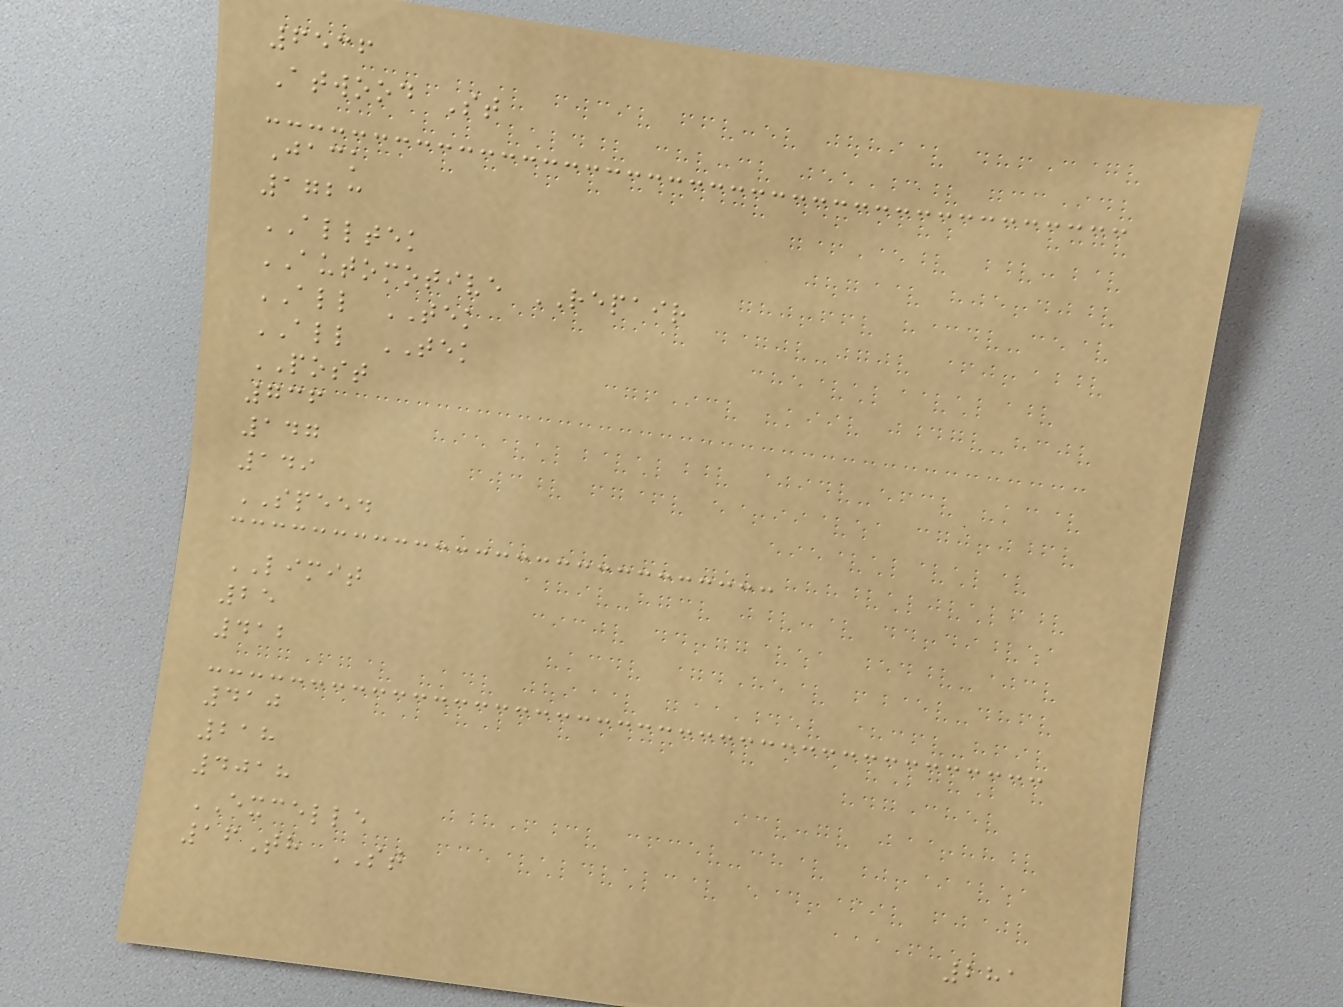6536
Atwood St
Jack
1723
ALLTEK
AUTOMOTIVE REPAIR
ALL TEK
ALL TEK
POST
736
147
149
SPEED
LIMIT
25
412
410
218
4018
EXCELLE
16Th ST
281
